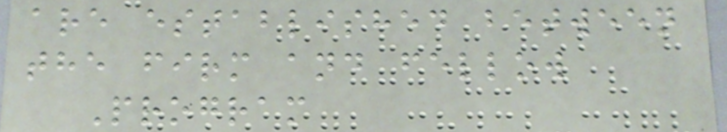are established between
the firm and fellow
Program
